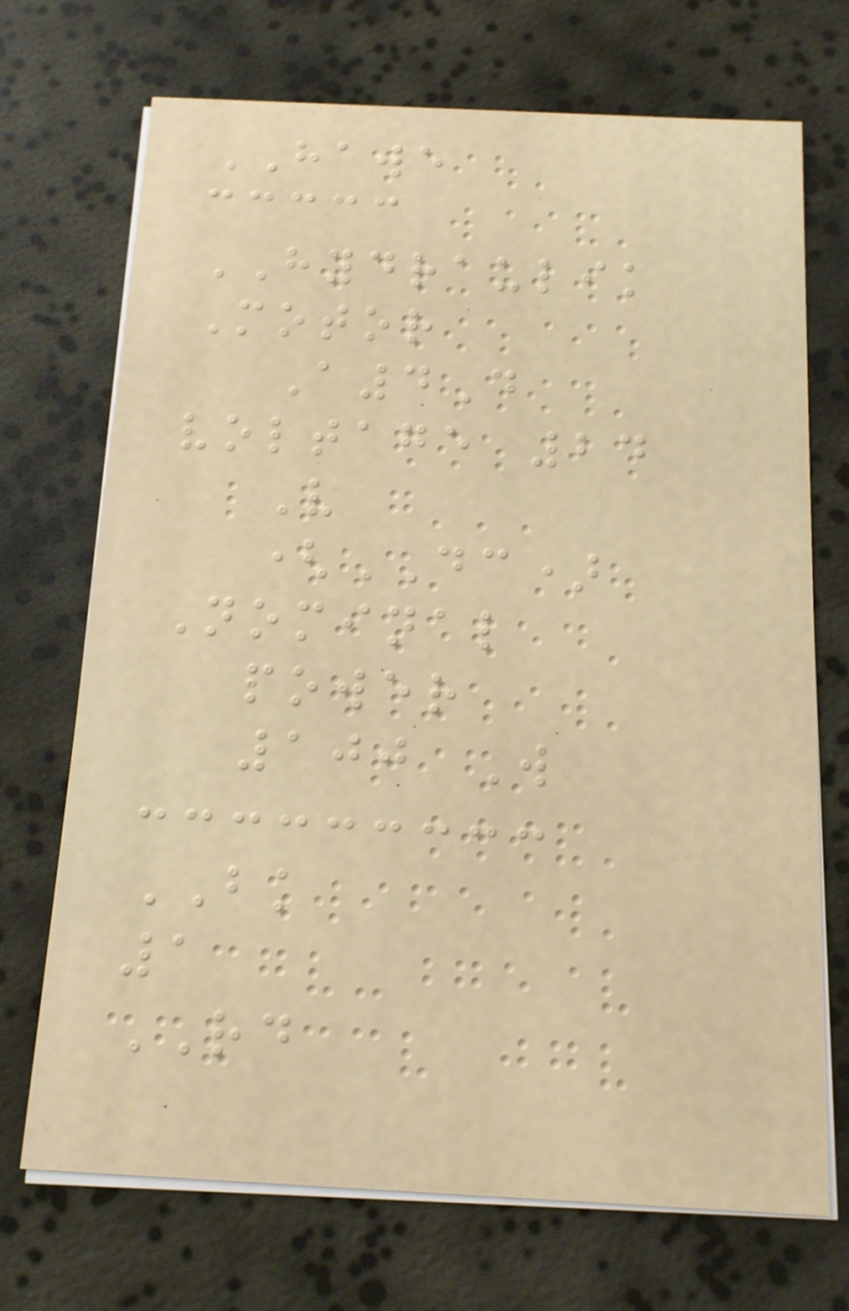HAWE
HYDRAULIK
Motor
A4D
voltage 24
V
(DC)
Nominal
power
100 W
BK
1
RD
